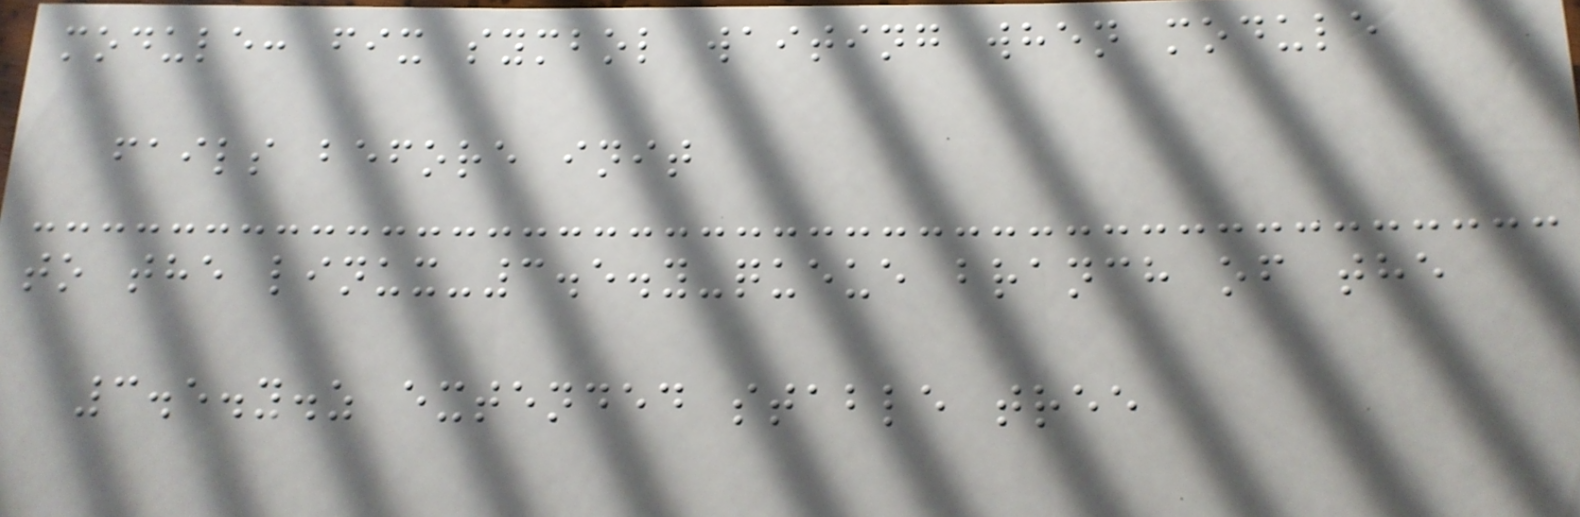module: fix symbol waiting when module
fails before init
to the linux-3.5.y-queue branch of the
3.5.y.z extended stable tree
